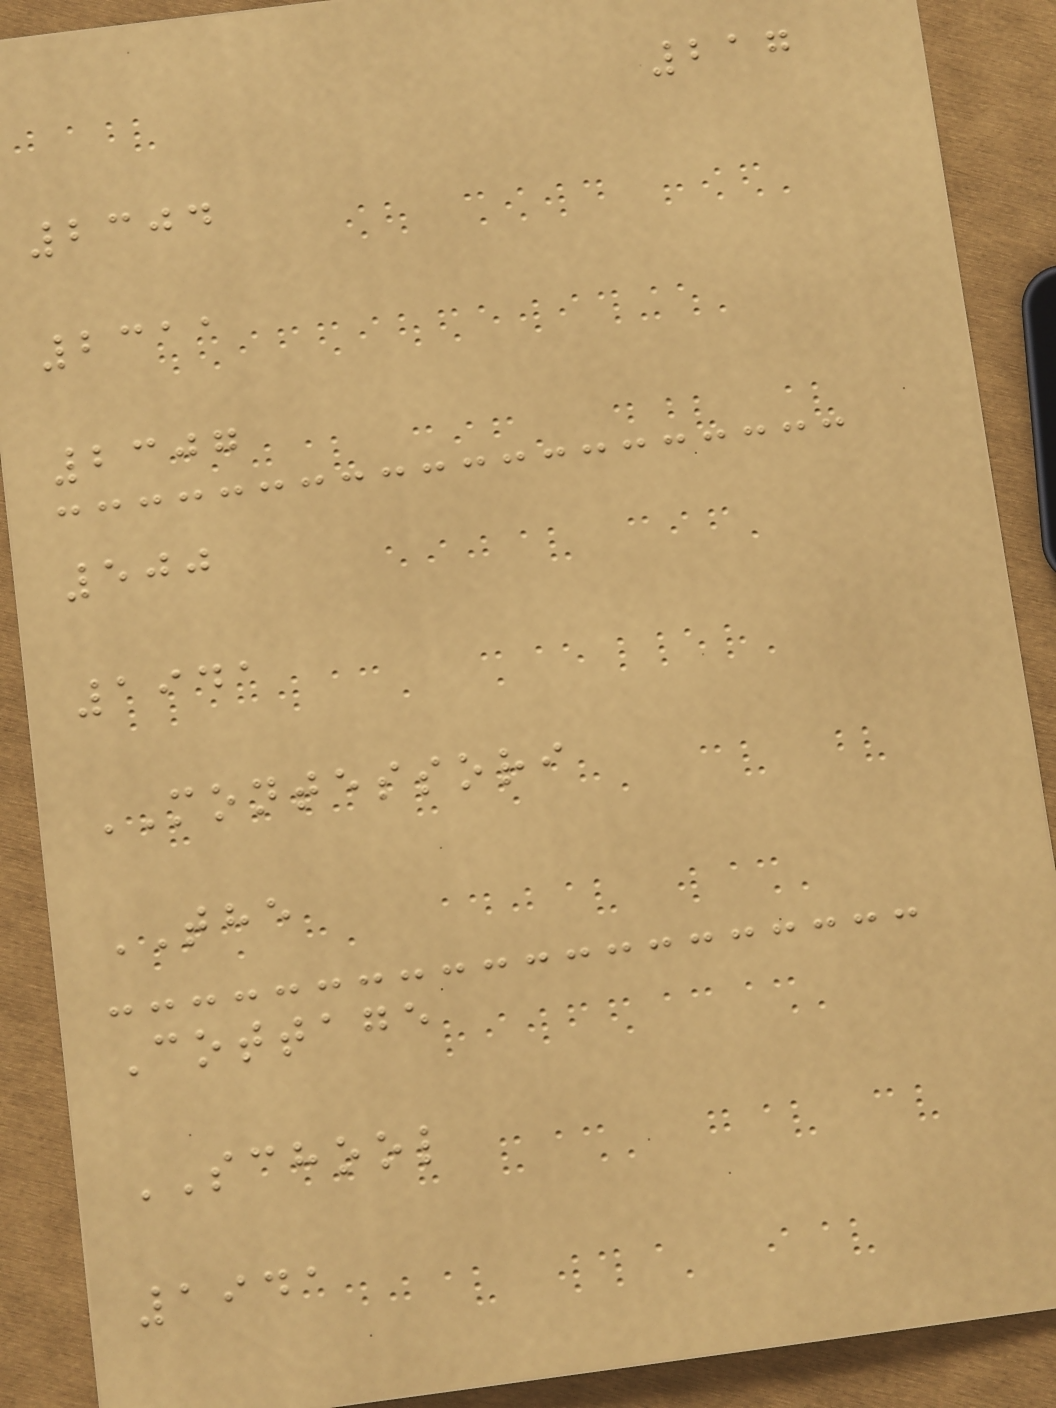217
2304
2311
2307
500
1941
MONTESSORI
THE
Cottage
SCHOOL
1941
